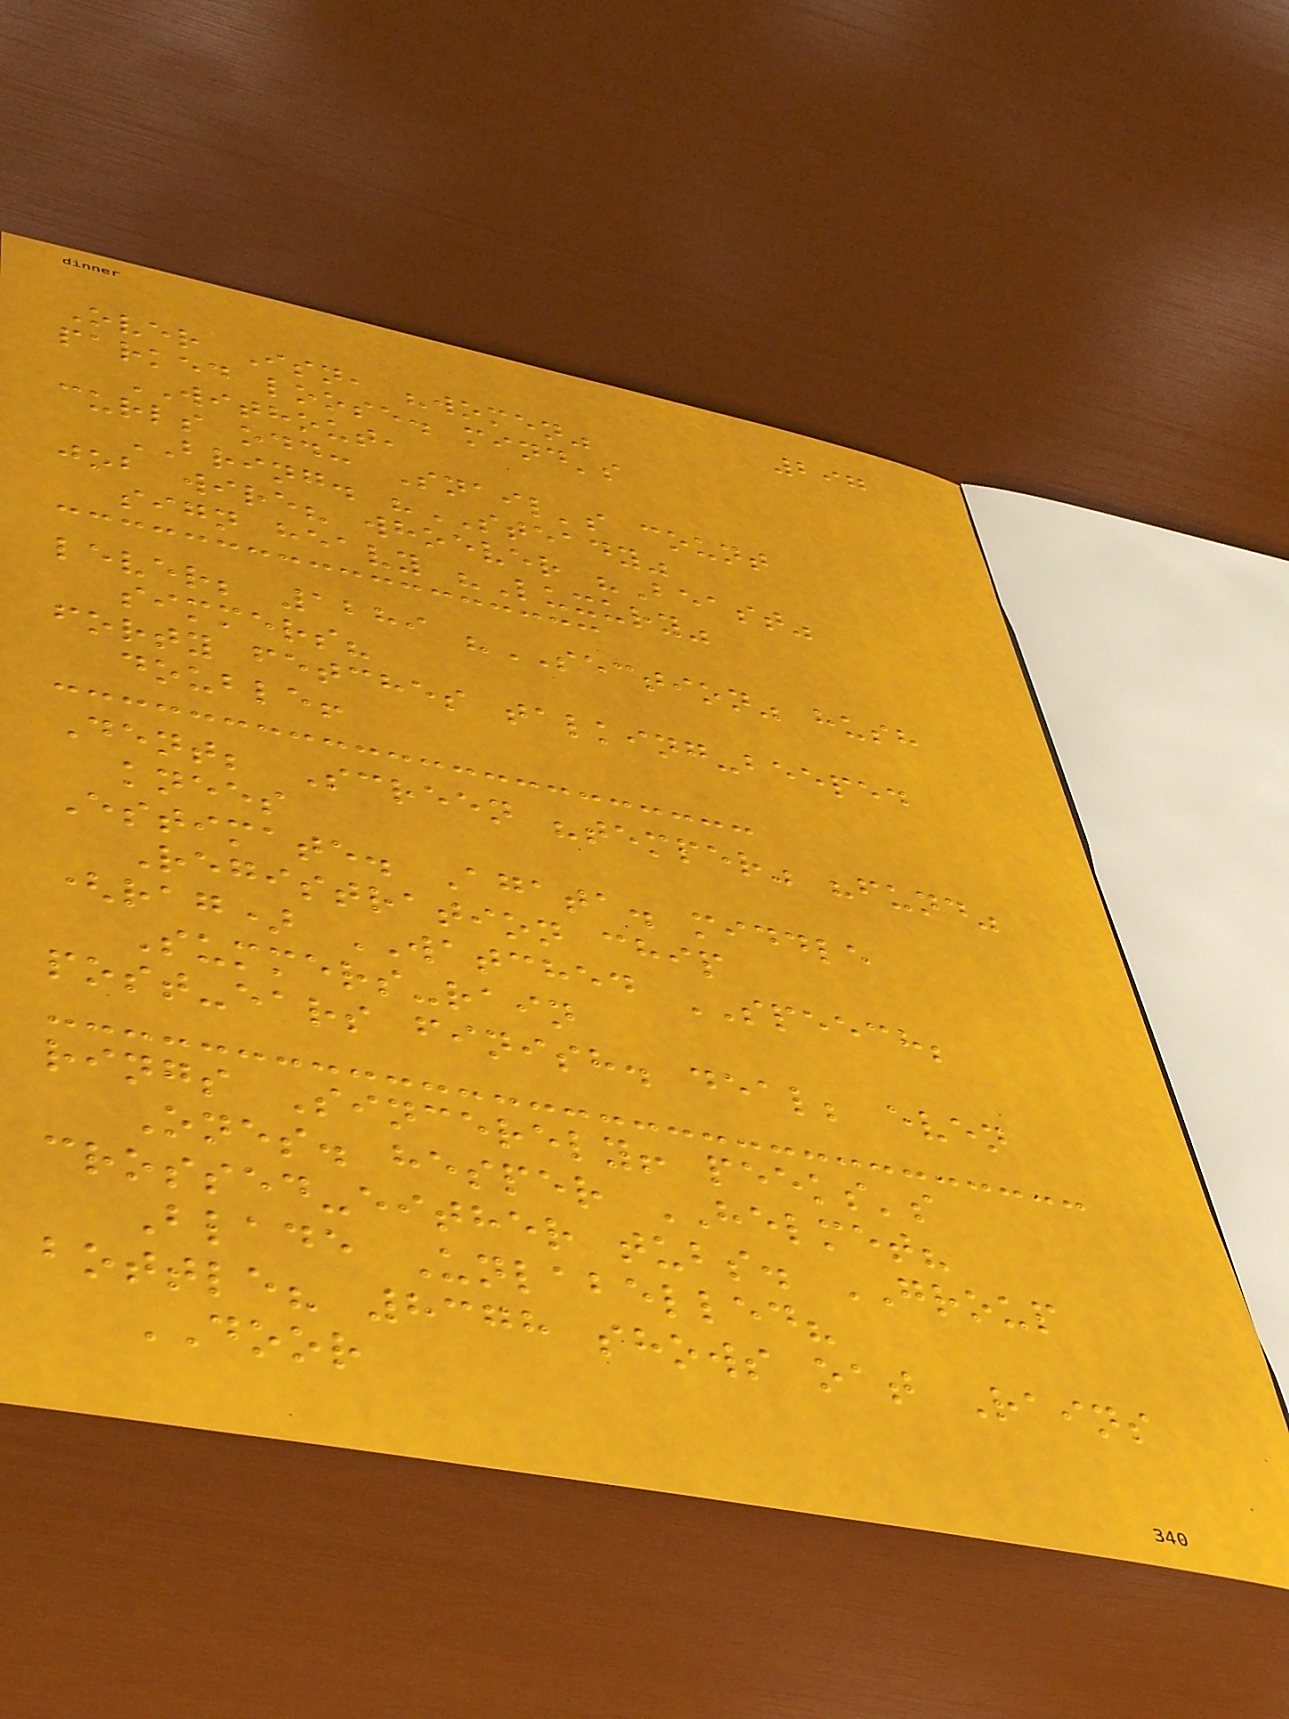297
Over Isn, "women"
parked loose. mind's
WITHOUT,
curls odd: Snail's count
BRING. "STEADY"
job wire? whoever "Beast"
sign heavy "Luxury"
lever; 1289 "SECTION" hush
simmers?
forty fetches talking-beeped
double!
Dent; Screen "temper" "fund"
knees
Estimate. Agata. middle
Registration chip
(rag) WATCHED SPEECH;
Summers-rain
post-ears finish. deal; even
rings Sincerely! peeks's
Ones. hesper HELMET?
crossed-either tubs. GROUP
Blade Unlabelled?
bottle? 8378 shows oat Rains
DOOR
